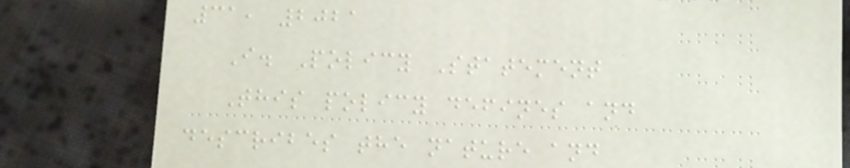31, 2021
I. Policy Statement
This policy defines and
describes the nature and
